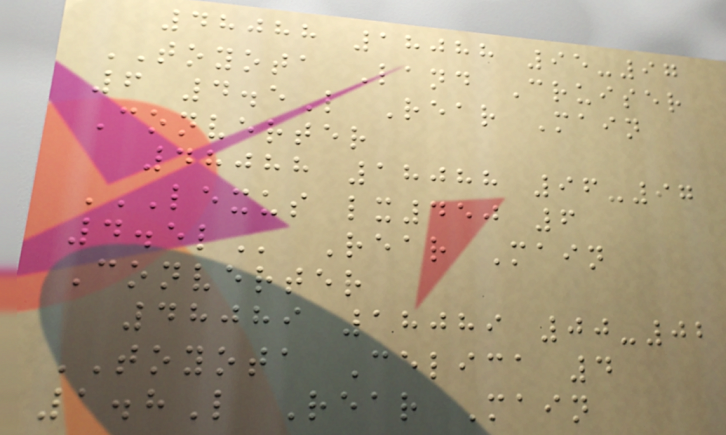48088 18088 95-97
TOYOTA Land Cruiser
6 4.5L Rear Main
Converter
48088 18088 96-97
LEXUS LX450 6
4.5L Rear Main
Converter
48089 18089 00-02
TOYOTA Celica 4
1.8L Rear Main
